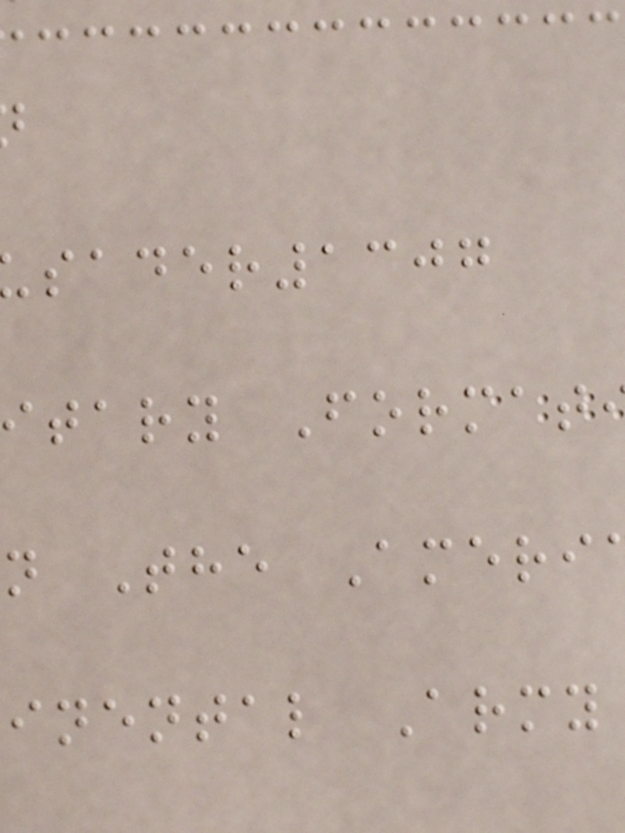sader1307
itary Format
n The Ameri
inental Army
